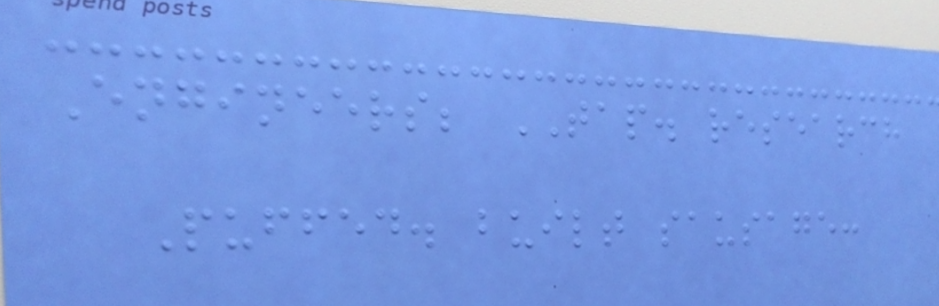Engineers; TAP. research
Puffed. built sausage:
